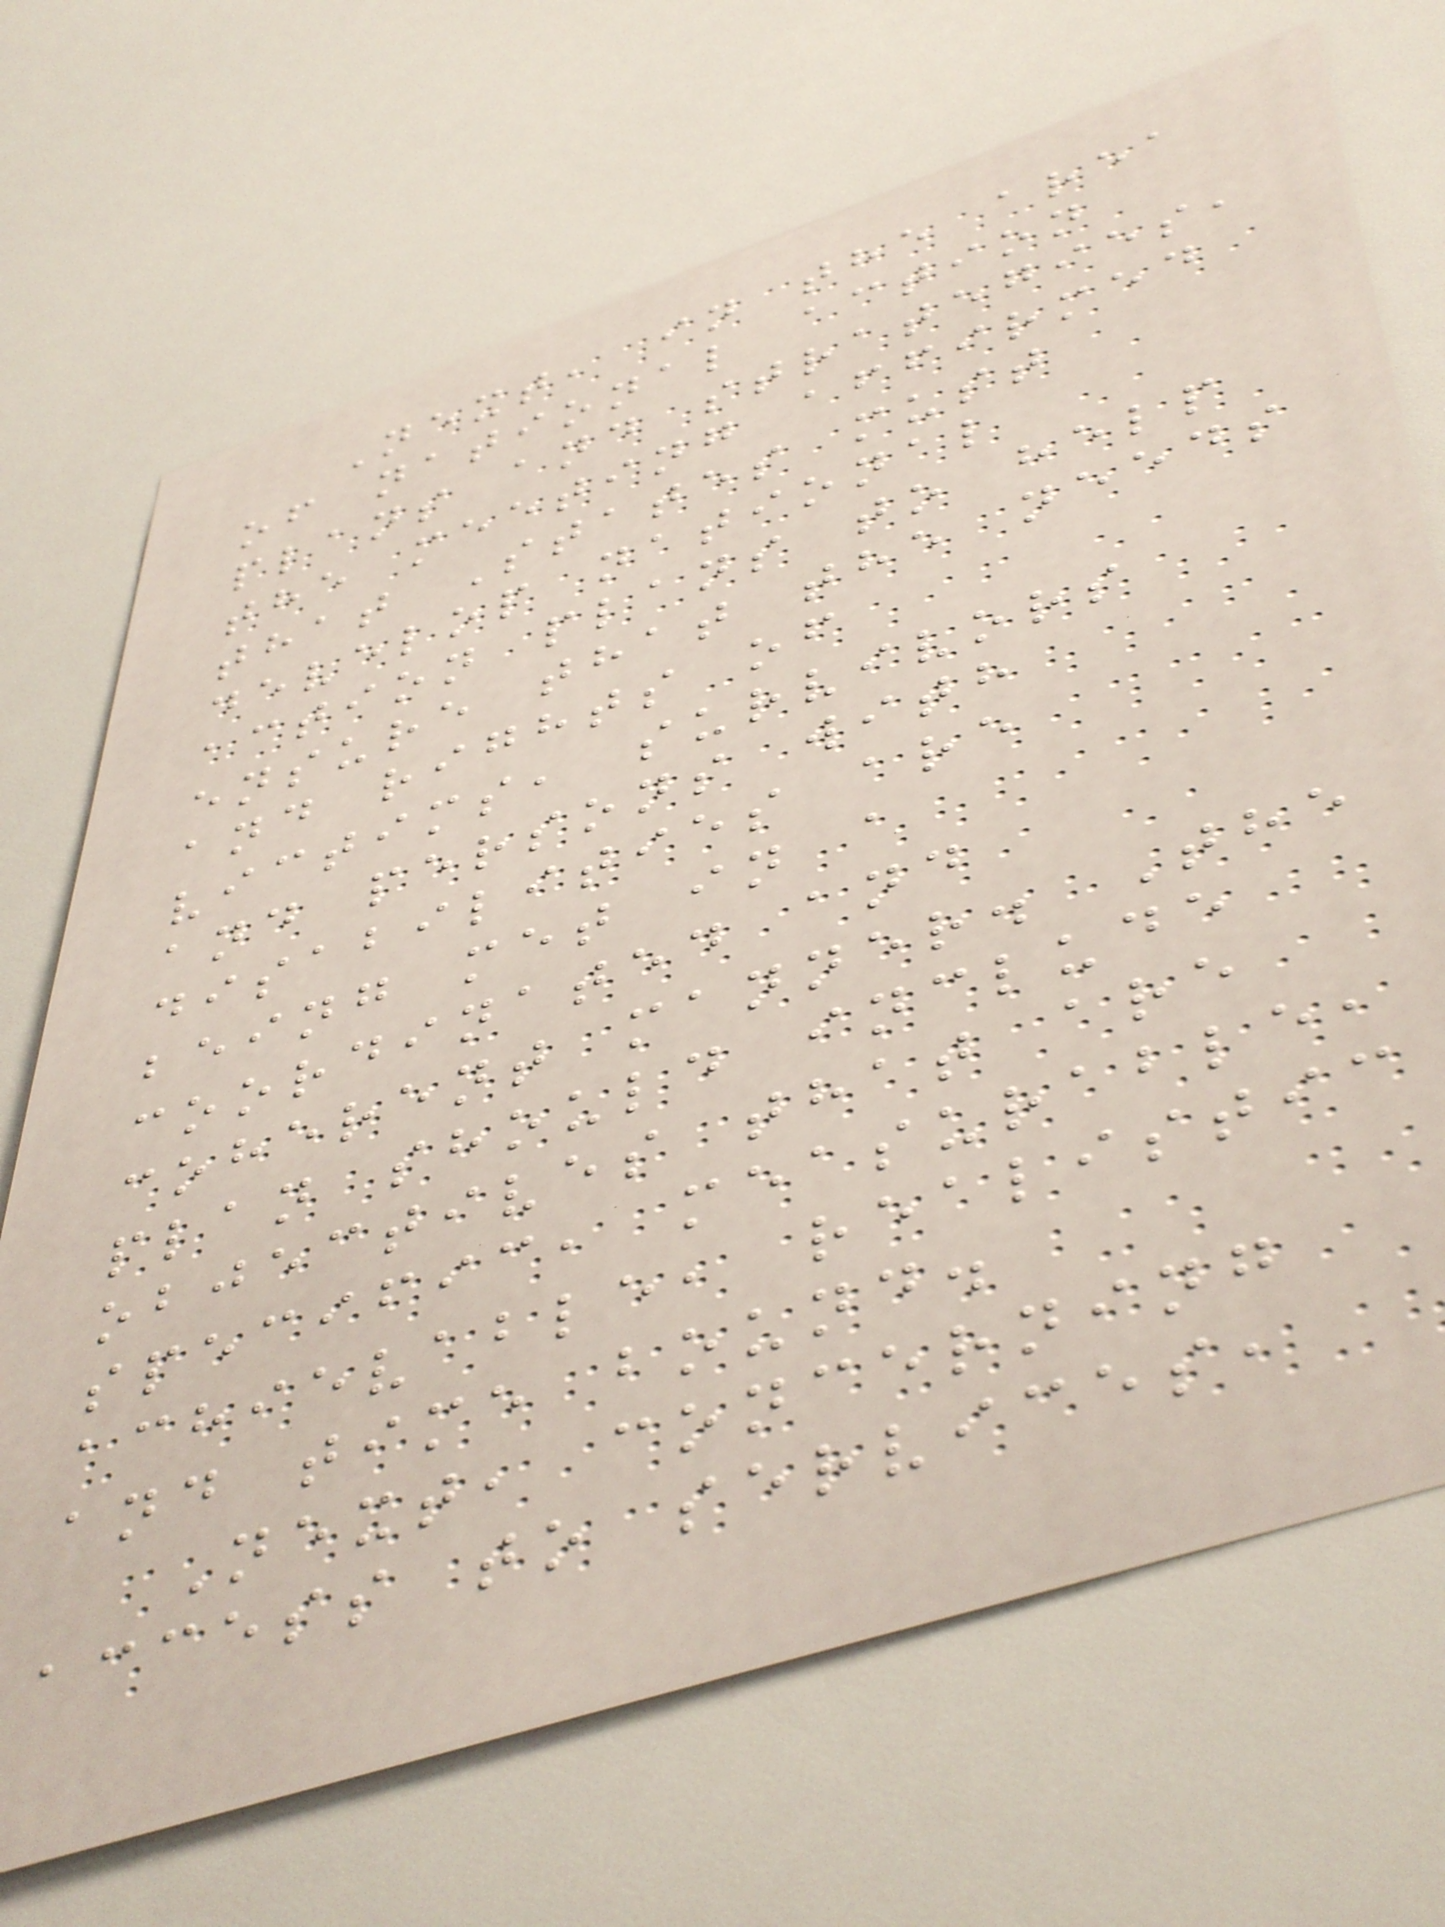Next, in the area
of national action
plans and strategies,
the meeting affirmed
that States must
develop national
action plans to help
ensure that the needs
and rights of
victims, survivors
and persons with
disabilities are
being met in a
coordinated and
coherent manner. The
plan should include
objectives that are
specific, measurable,
achievable, realistic
and time bound.
Next, concerning
access to services,
